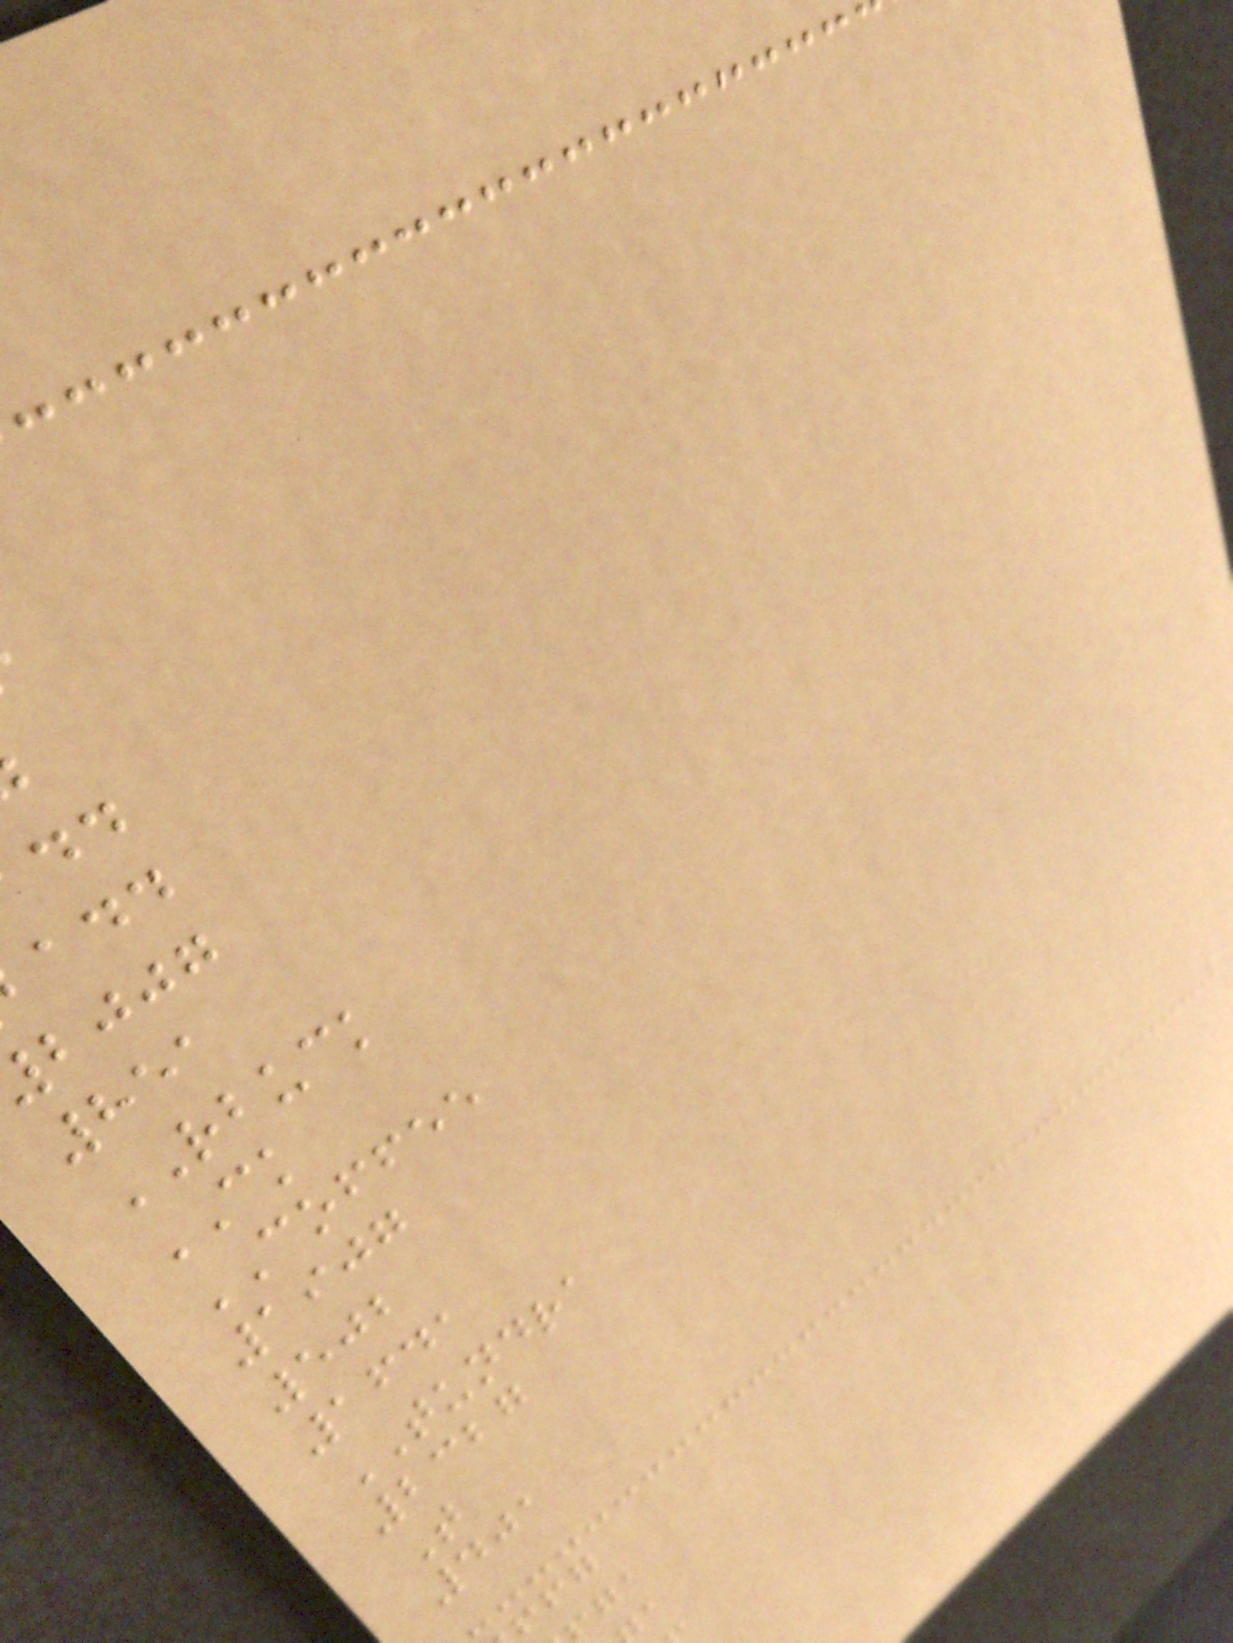bjjg
851
RBUCK
CK
COFFEE
1907
502
1641
TUNDRA
2327
T
401
